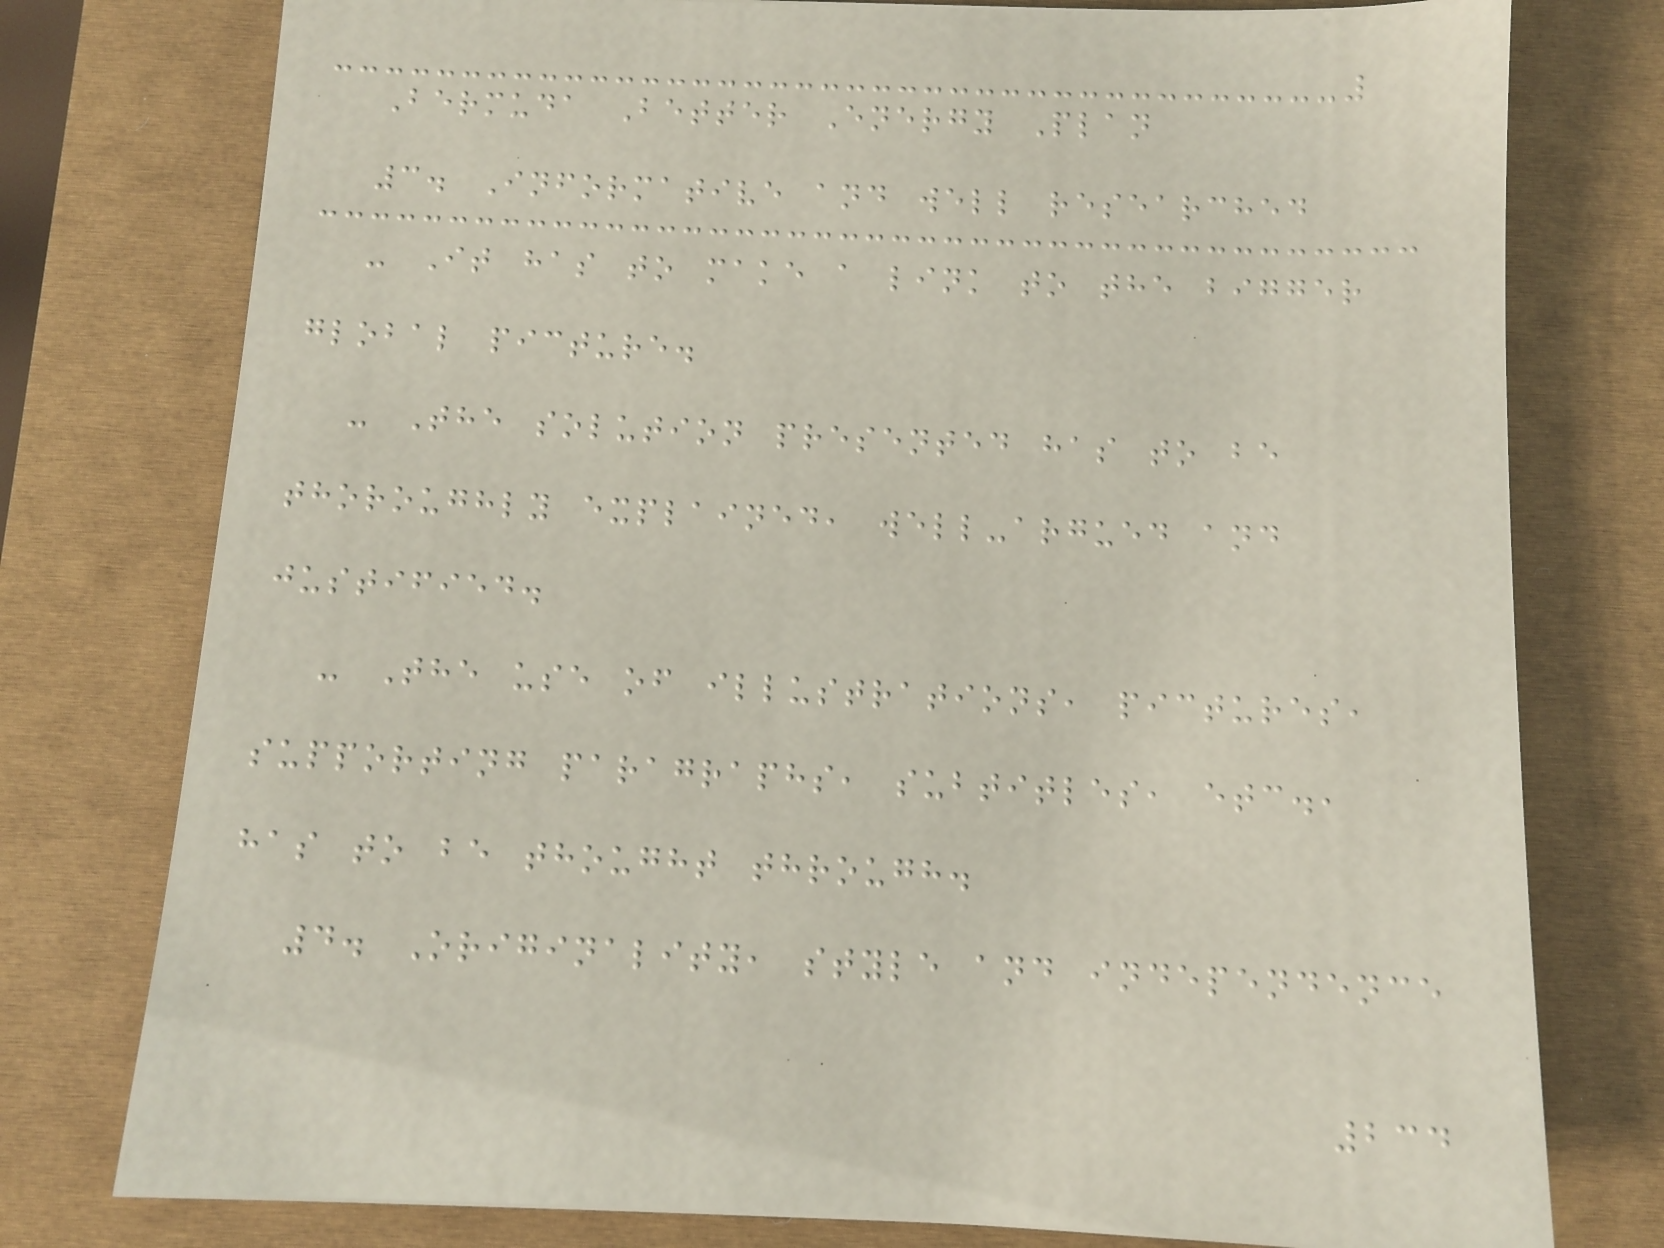Bermuda Better Energy Plan
3. Informative and well researched
- It has to make a link to the bigger
global picture.
- The solution presented has to be
thoroughly explained, well-argued and
justified.
- The use of illustrations, pictures,
supporting paragraphs, subtitles, etc.,
has to be thought through.
4. Originality, style and independence
234
